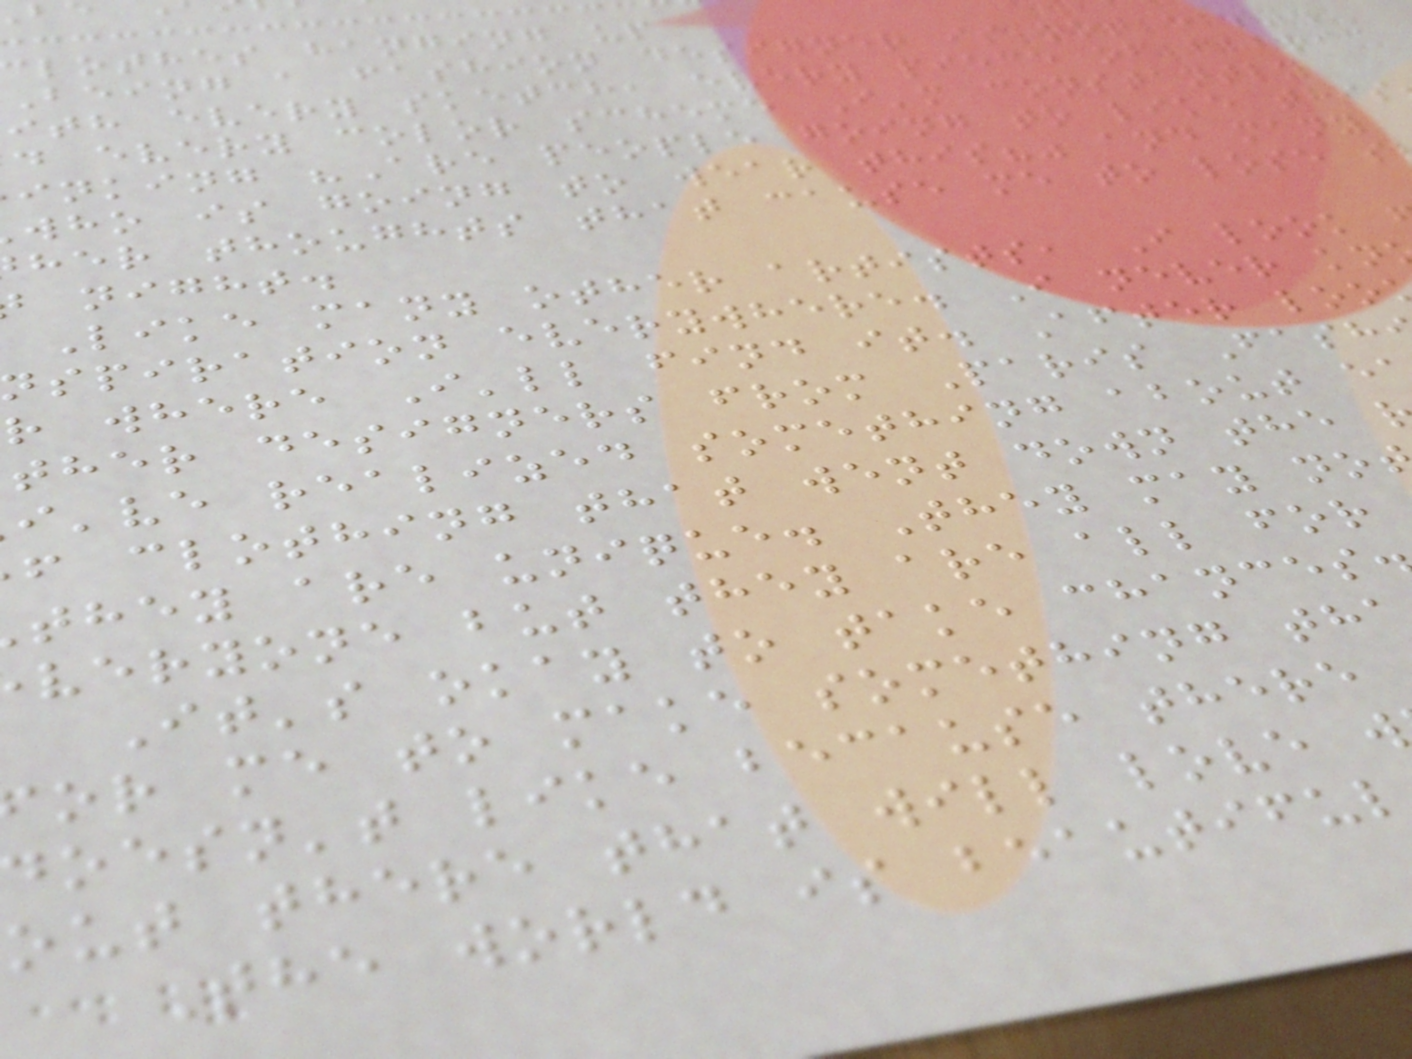lothes hanging up
Being a fashion designer is not easy.
ith every sketch, every piece of fabric
d every color scheme I'm constantly
inking "Are people going to like this
who is going to wear this?" and many
her thoughts that cause me to lose s
night.
Like many other artists, I look
spiration everywhere. I never kn
r where I'll find it. After loo
ther designers from Paris Fash
i've realized something about e
f clothing that went down the
they are unique. They may no
veryone but they are all for
It's okay to take chances
or me to make something th
doesn't like because there
out there that will love w
The world is beautiful
